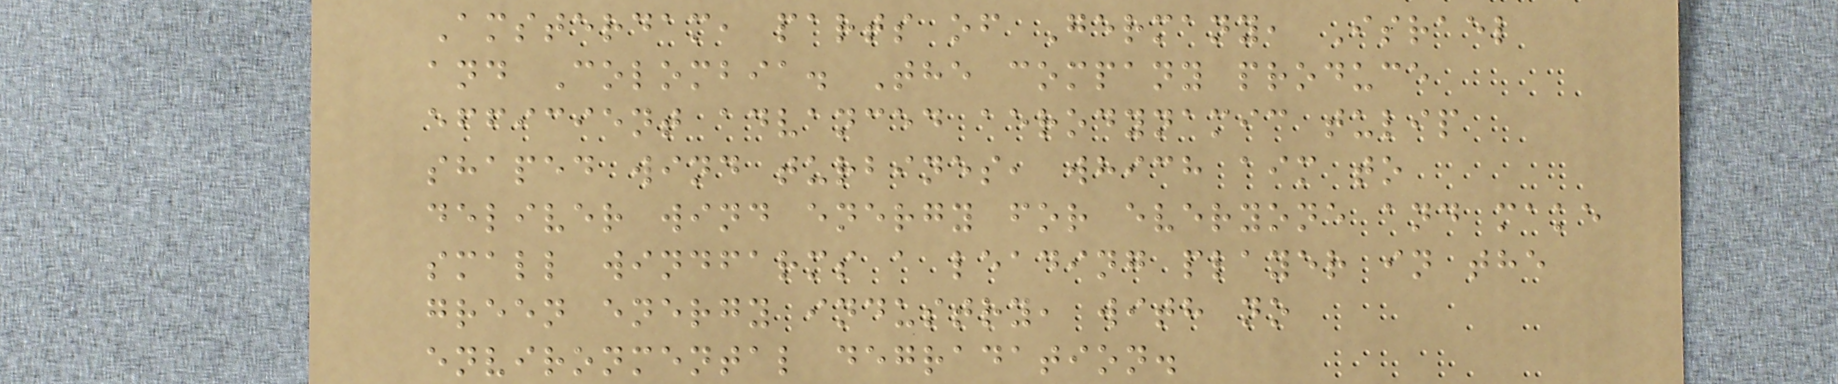Amsterdam, parts of Germany, Israel
and Colombia. The company produce
efficient advanced aerodynamic tulip
shaped wind turbines, which aim to
deliver wind energy for everyone and make
small windfarms a leading player in the
green energy industry, with no
environmental degradation.
